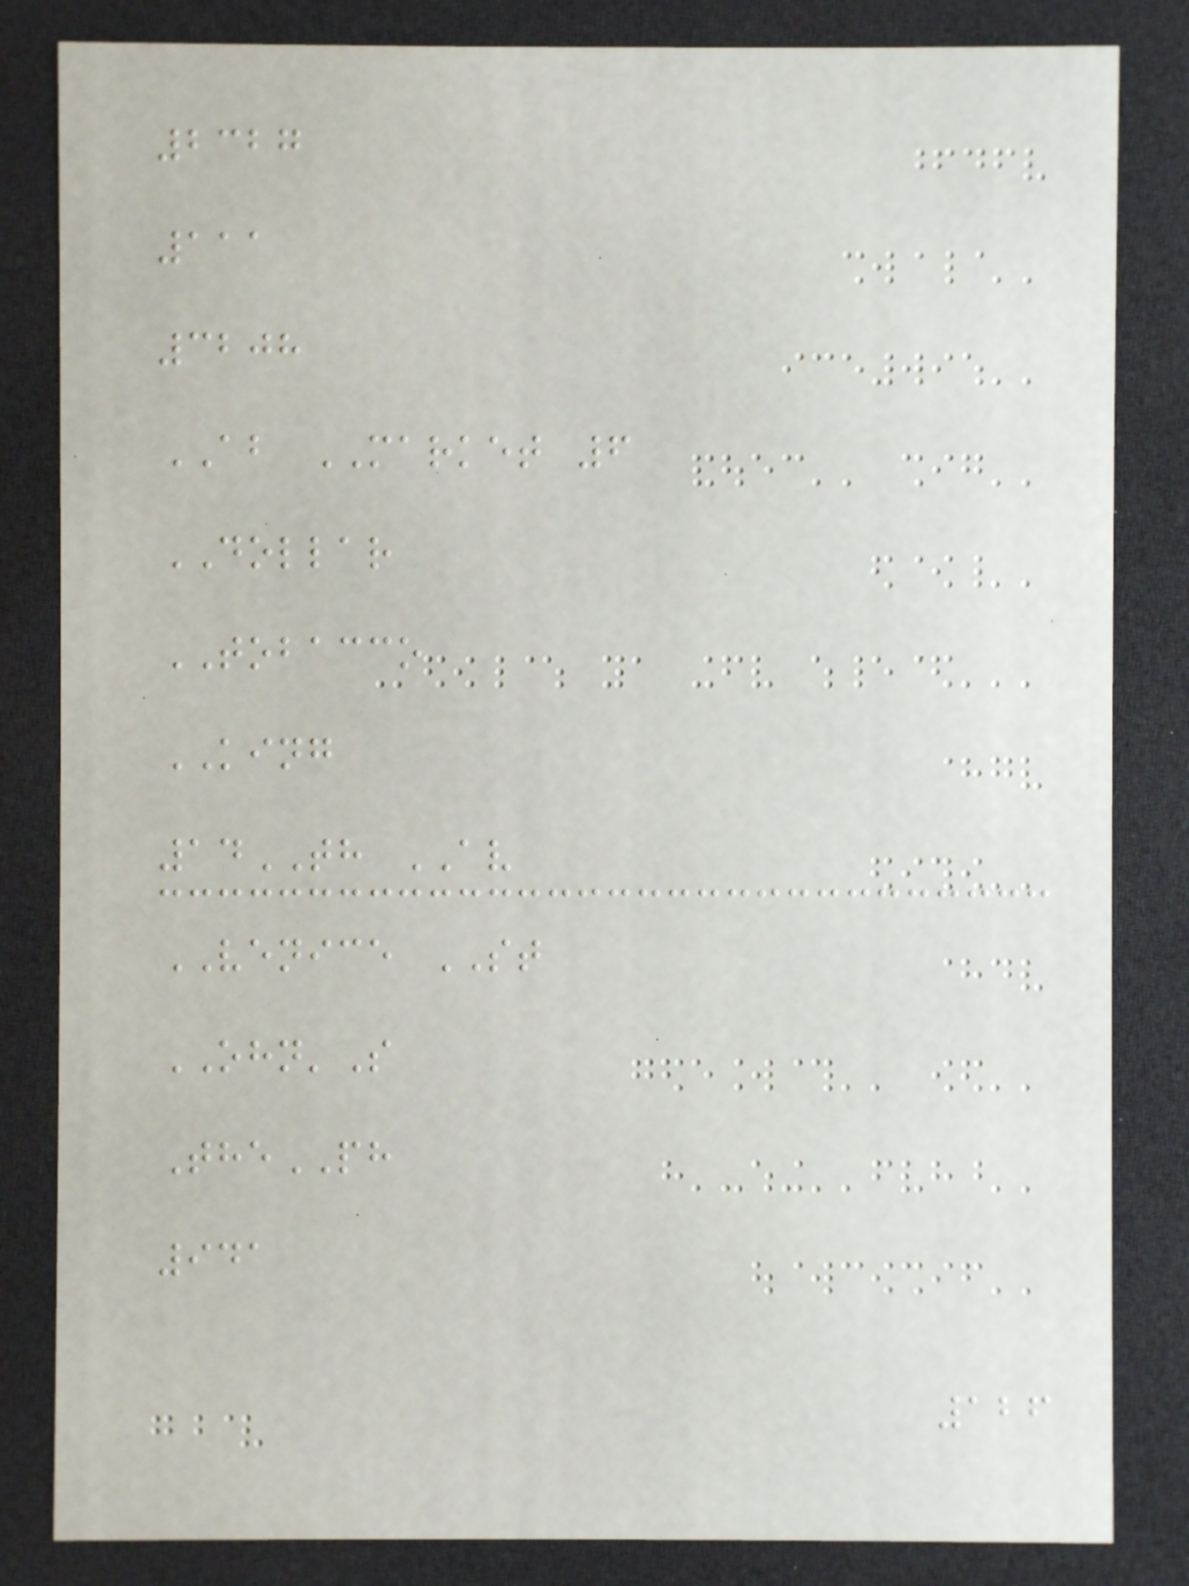2327
111
3208
AB MARKET 6
DOLLAR
TOBACCO
KING
14TH AV
VENICE ST
OHN'S
ThePH
941
126
